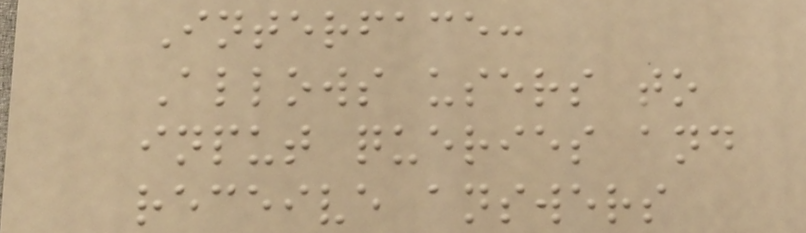Interface:
Allows users to
input queries and
receive answers
